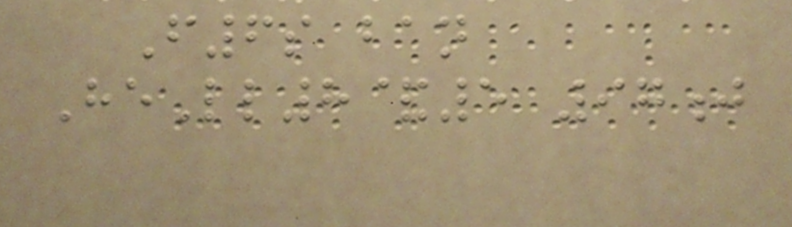F6s ban
HeLl8&5 97j
